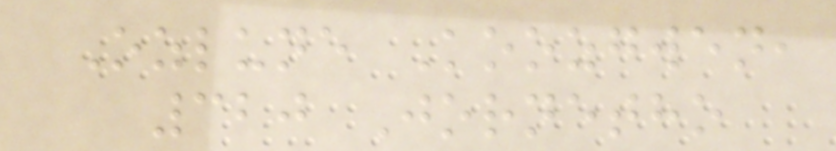Ozlune Koozgwen,
320 Jornetho
